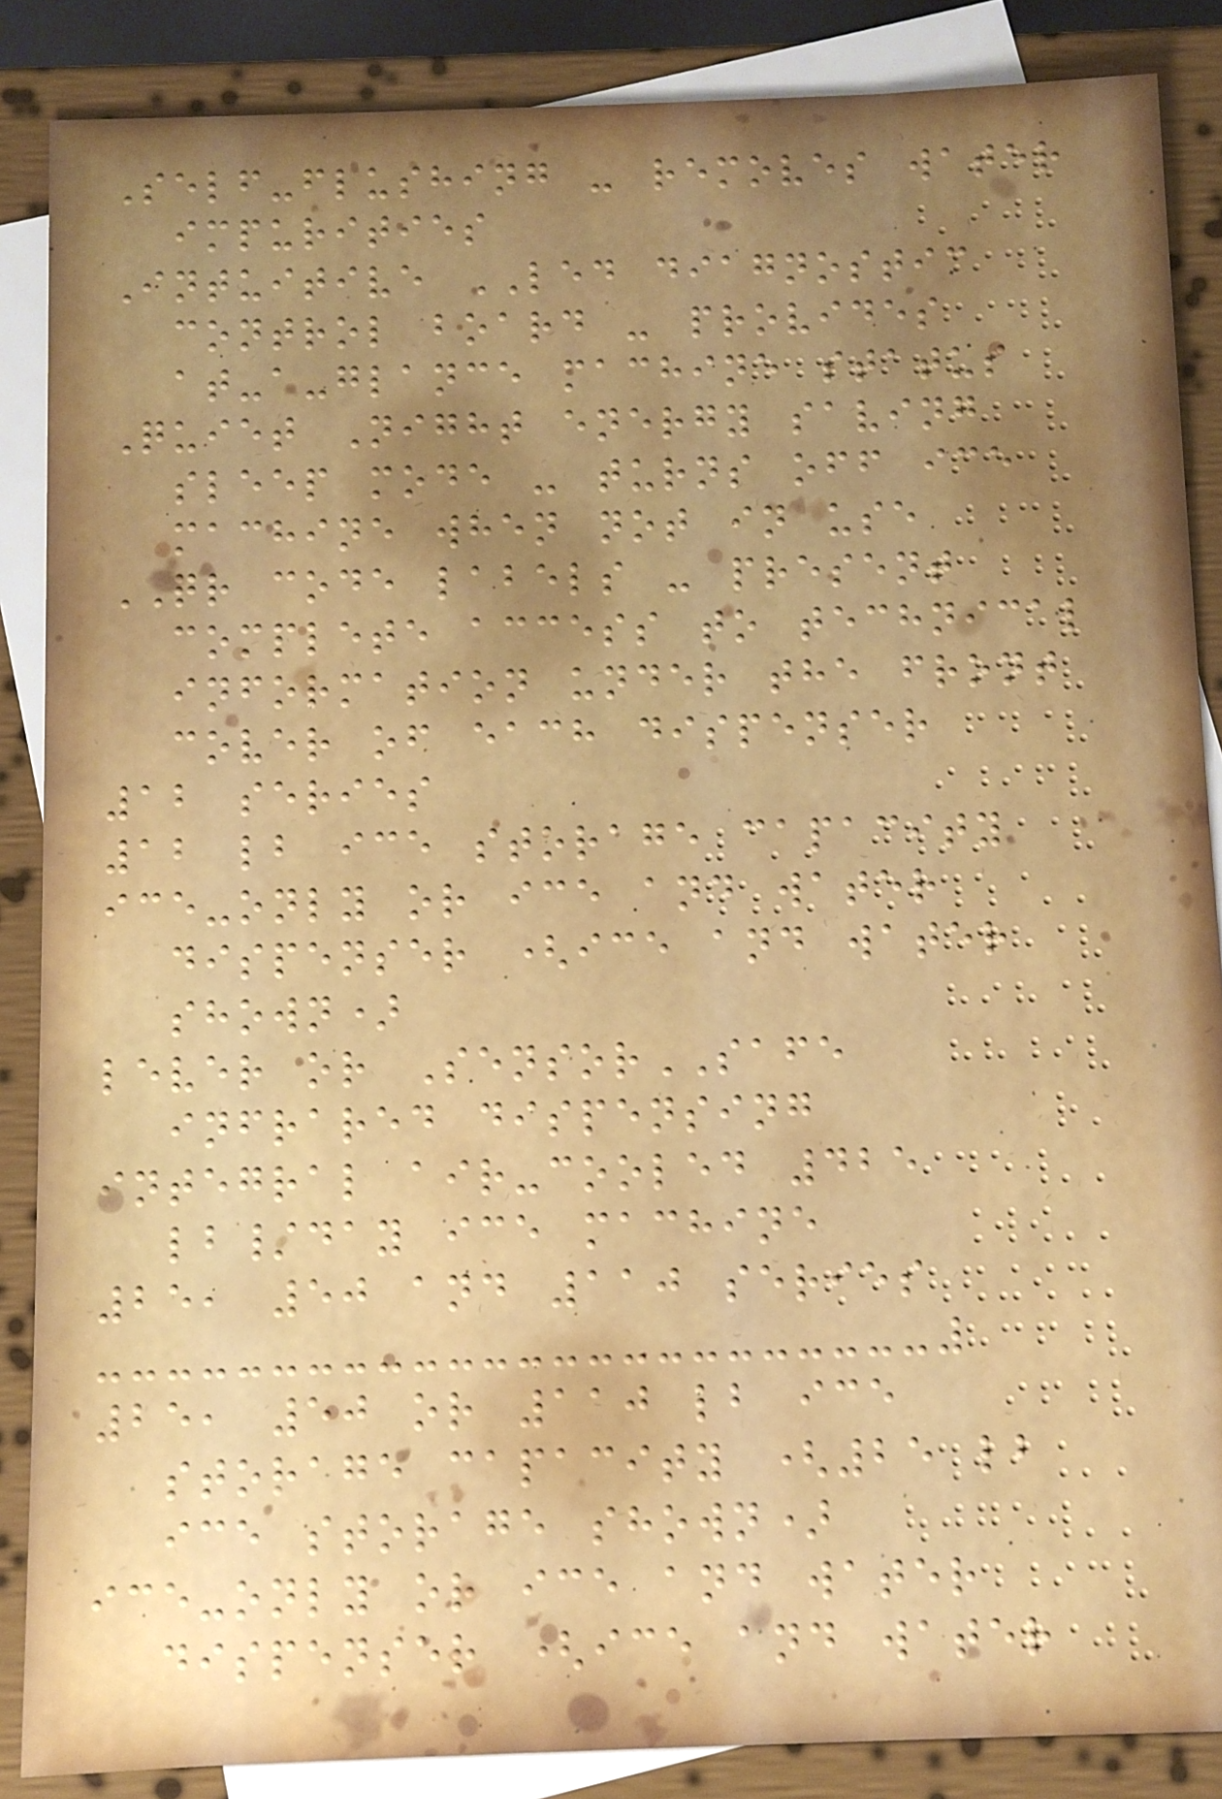Self-flushing - removes water
impurities
Intuitive LED diagnostic
control board - provides
at-a-glance machine status
Quiet Night energy saving
sleep mode - turns off ice
machine when not in use
QR code labels - present
complete access to technical
information under the front
cover of each dispenser
12 series
12 lb ice storage capacity
ice-only or ice and water
dispenser (ice and water
shown)
lever or SensorSAFE
infrared dispensing
integral air-cooled 425
lb/day ice machine
25, 50 and 110 series
25, 50 or 110 lb ice
storage capacity (25 lb
ice storage shown)
ice-only or ice and water
dispenser (ice and water
